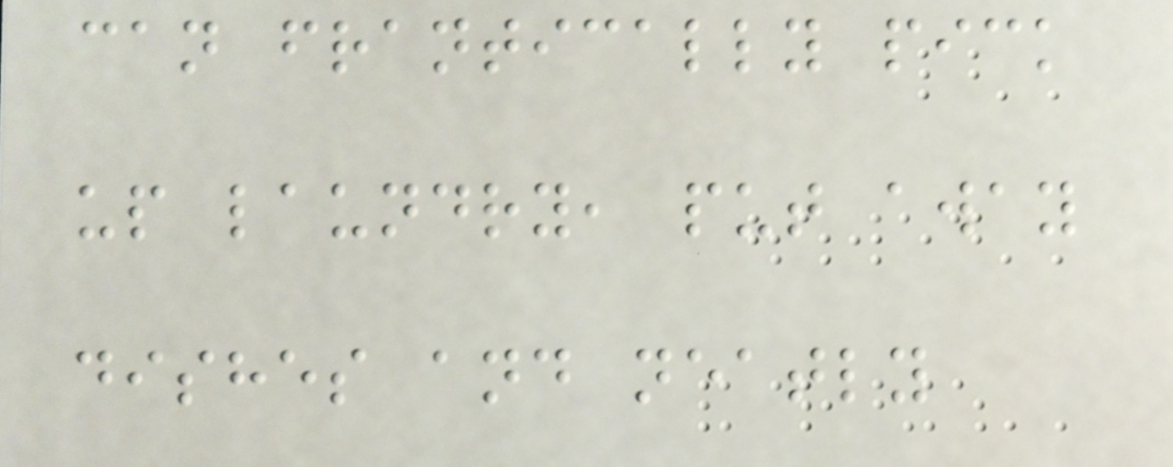can frantically pick
up laundry, put away
dishes and neatly
